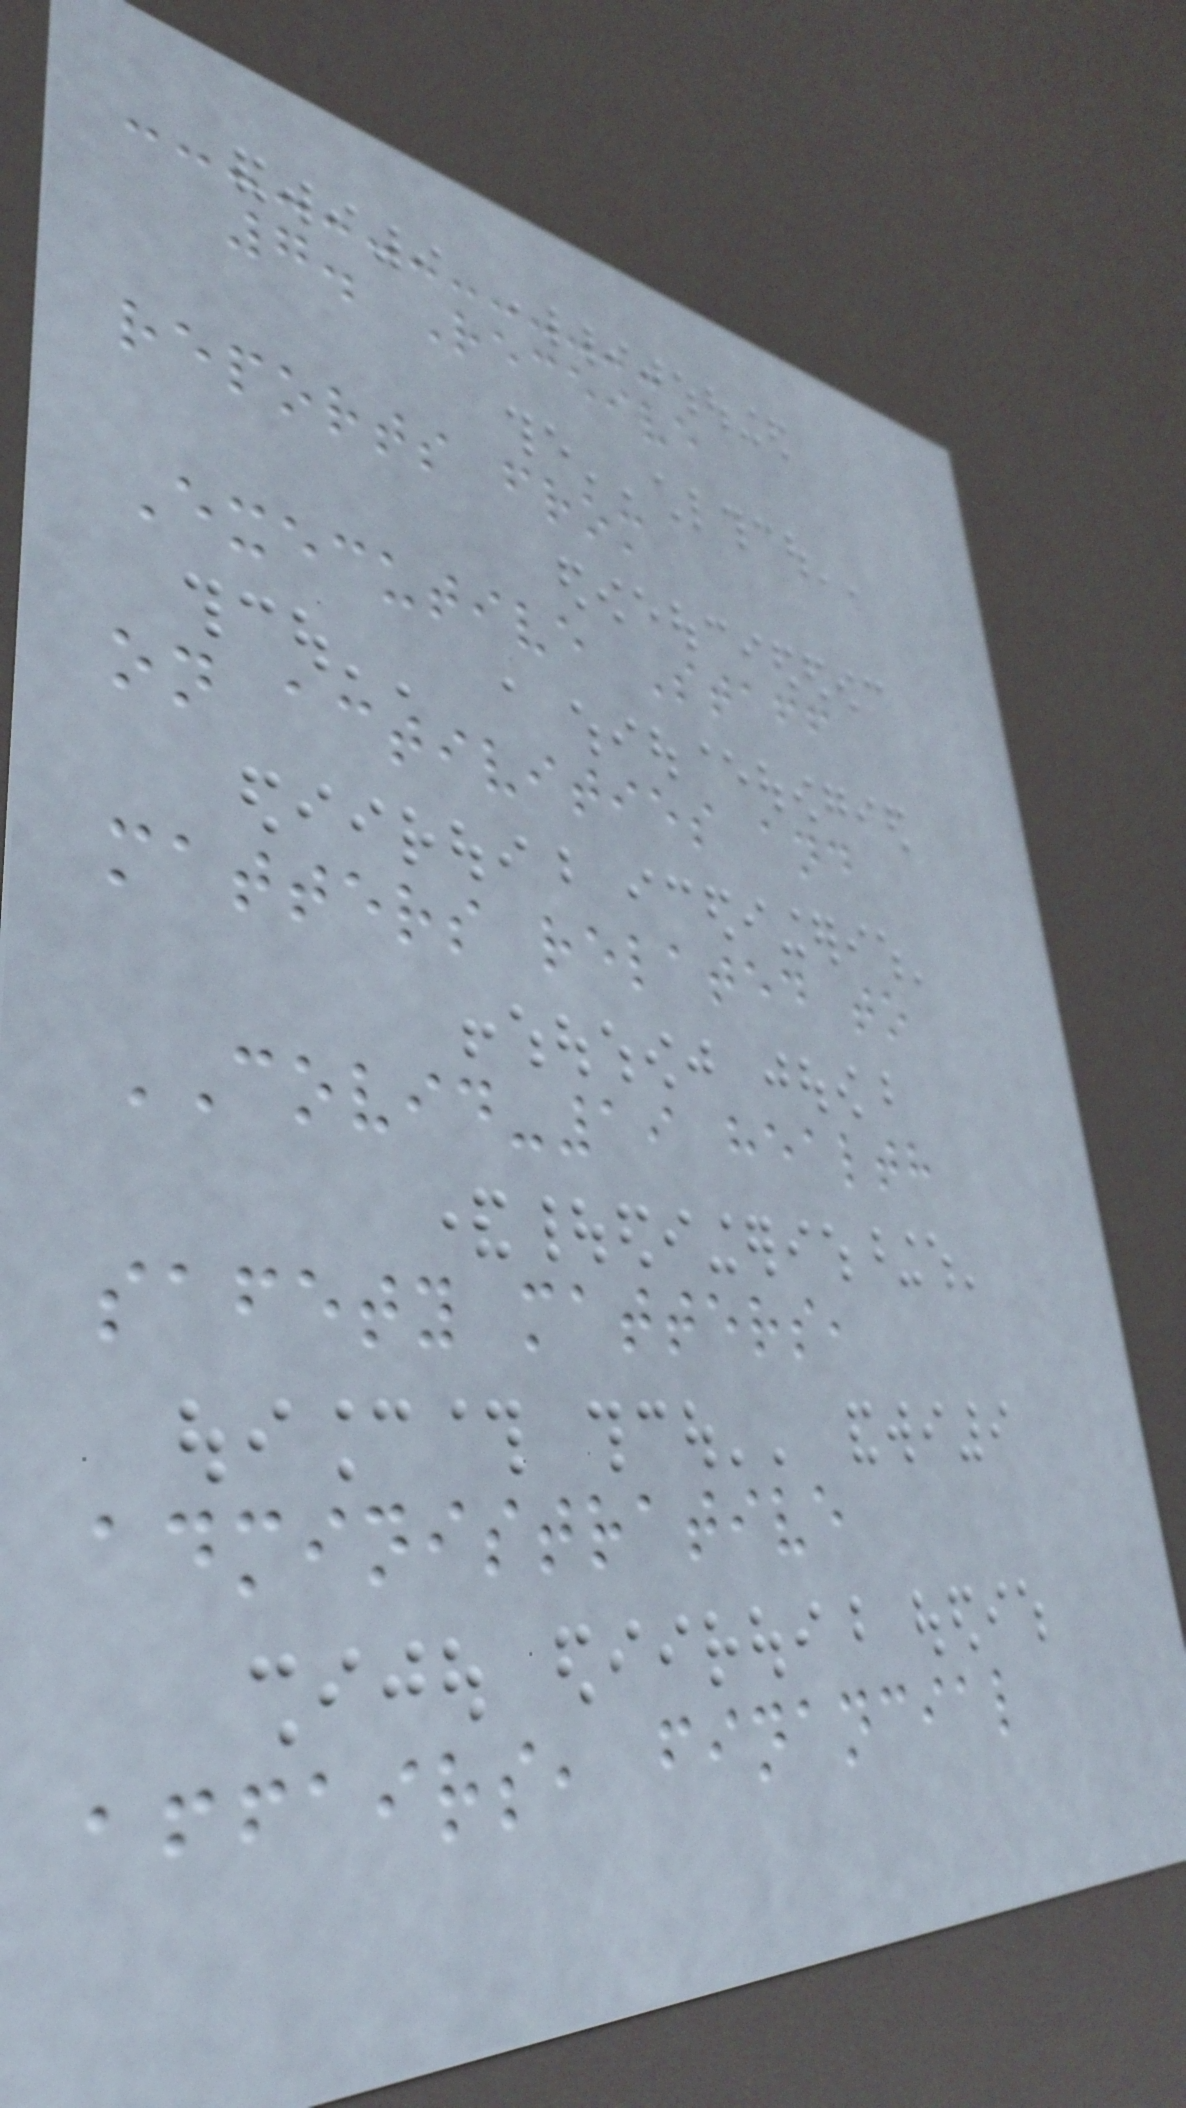7. Receive
reports from
Executive Staff
on activities and
matters related to
COVID-19 health
safety matters,
administrative
affairs, financial
